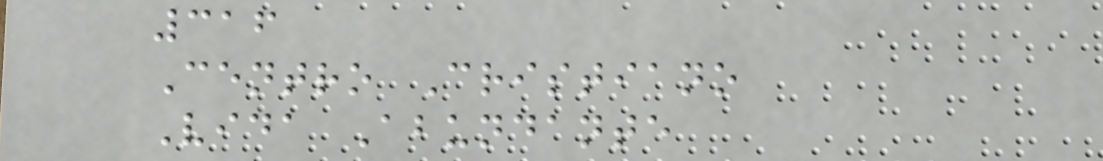316
Centro Cristiano
Vida Abundante
